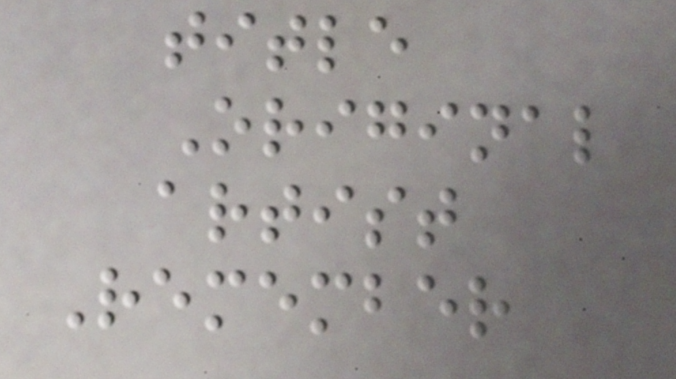title
Original
artist
Remember
